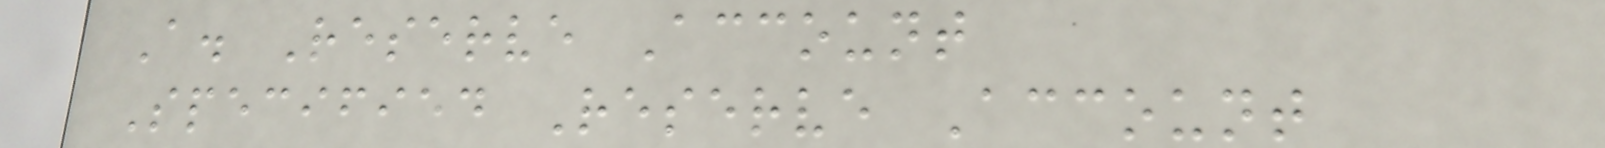A. Reserve Account
Specified Reserve Account
